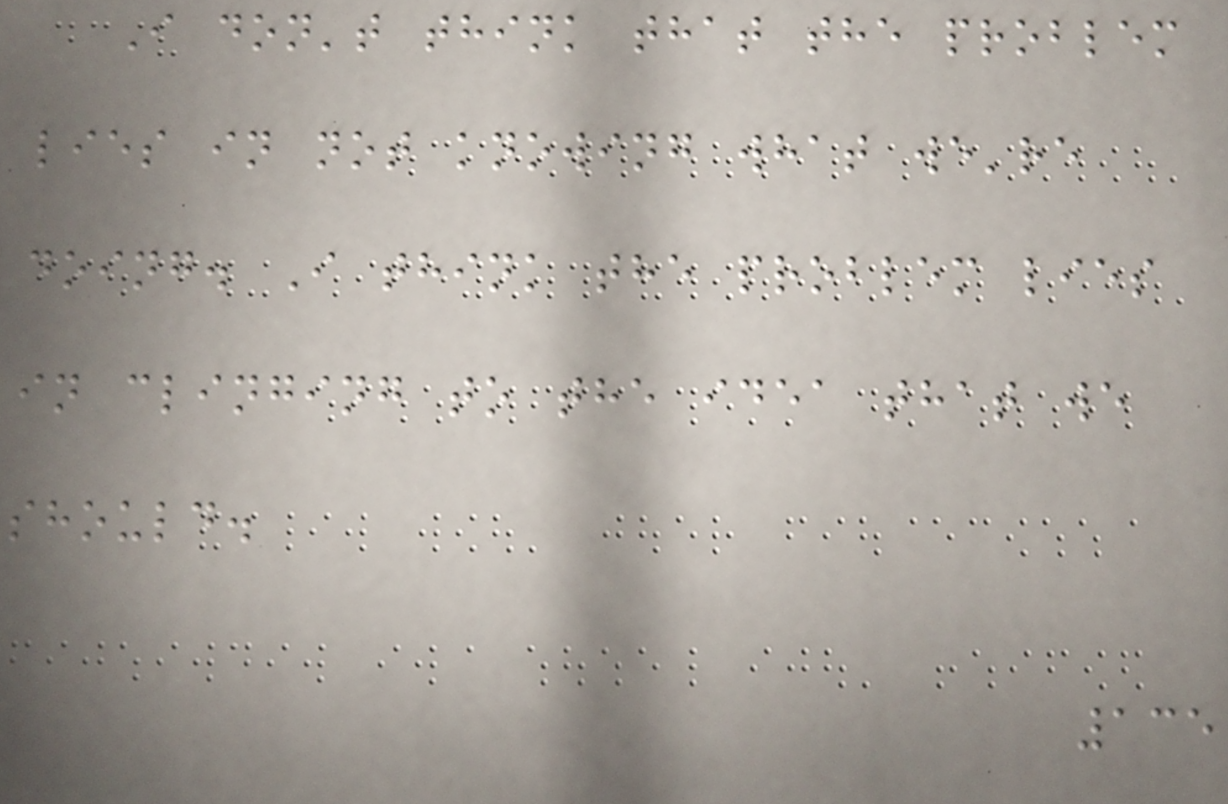I don't think that the problem
lies in not knowing what we're
doing. I think the problem lies
in clinging to the idea that we
should.
135
